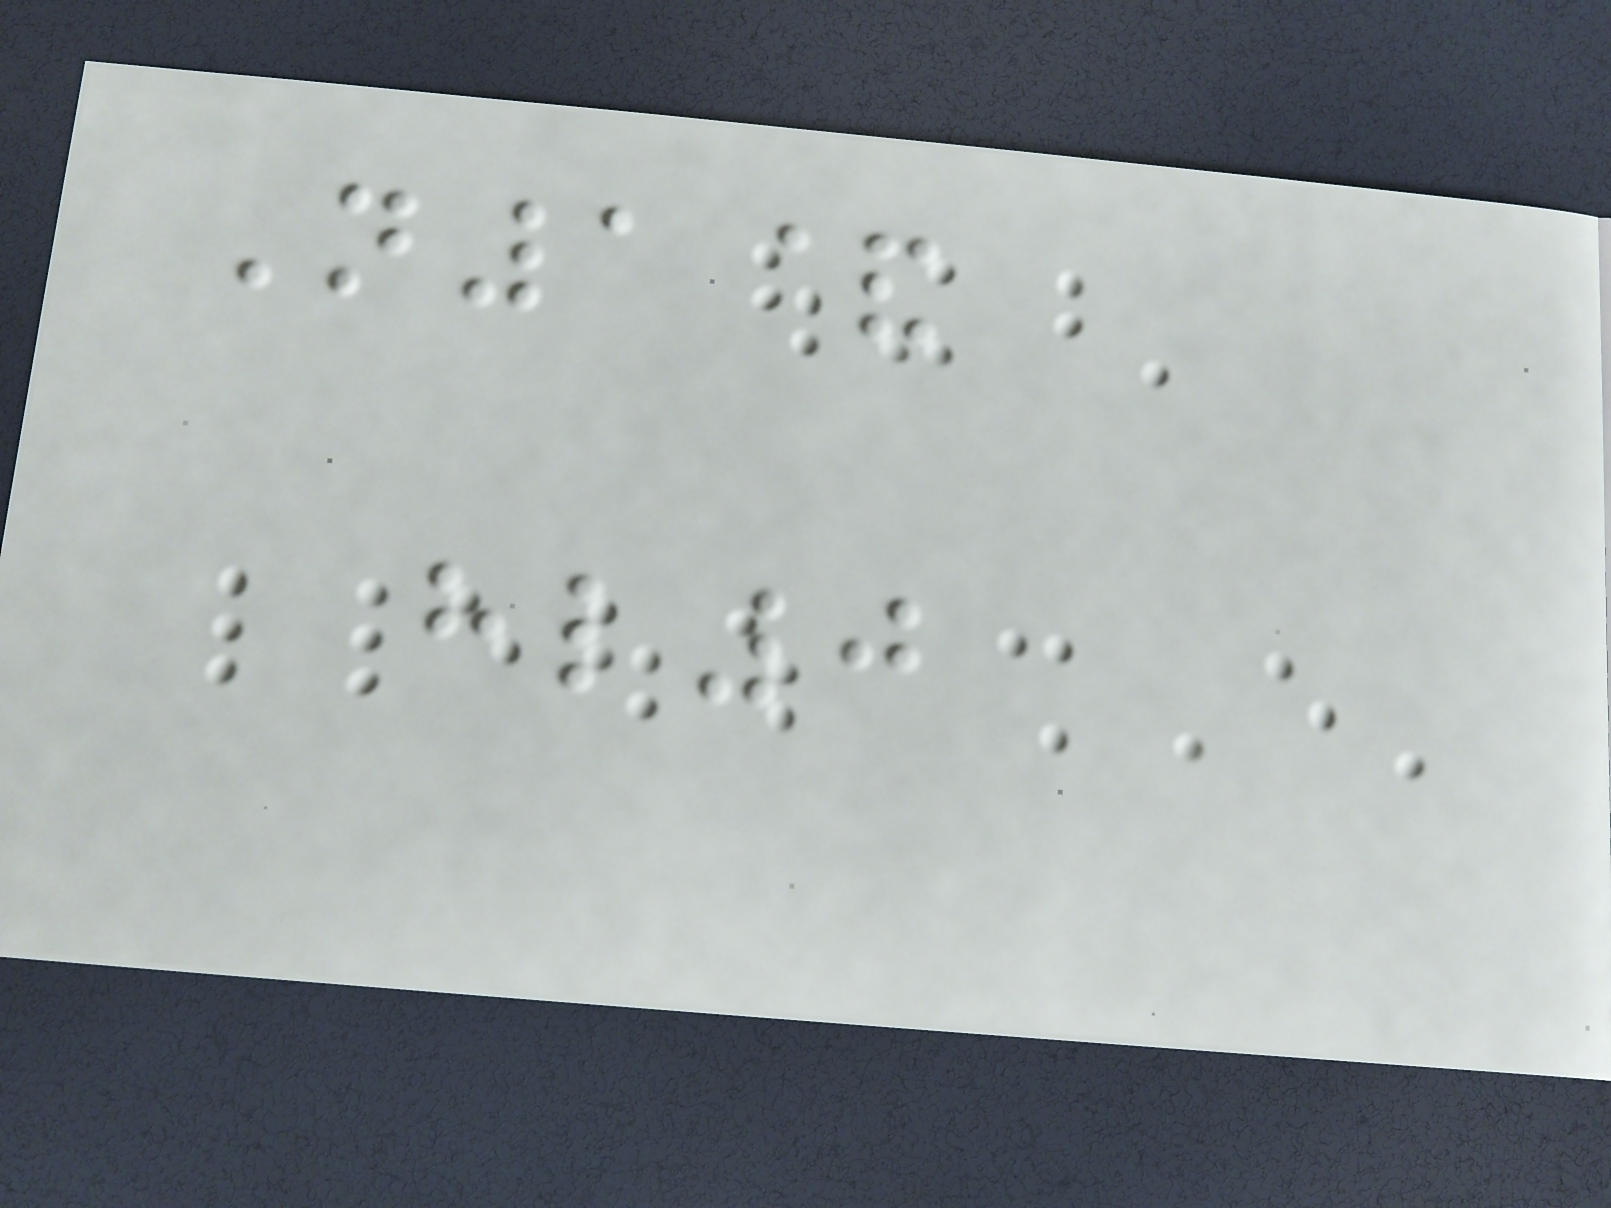N1&
hl0
